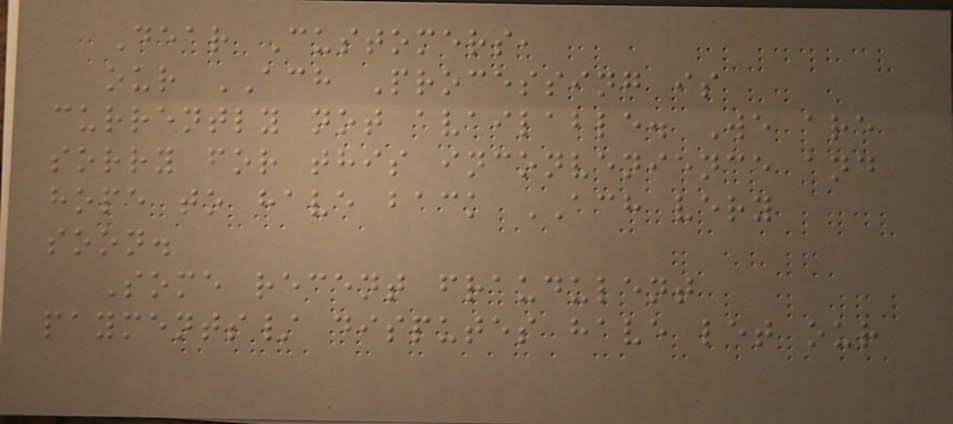Dear Customers,
our ACH Processing is
currently not available. We are
sorry for this inconvenience and
hope to have back ACH very
soon.
Some recent fraudulent
payments/ disputes have let our
